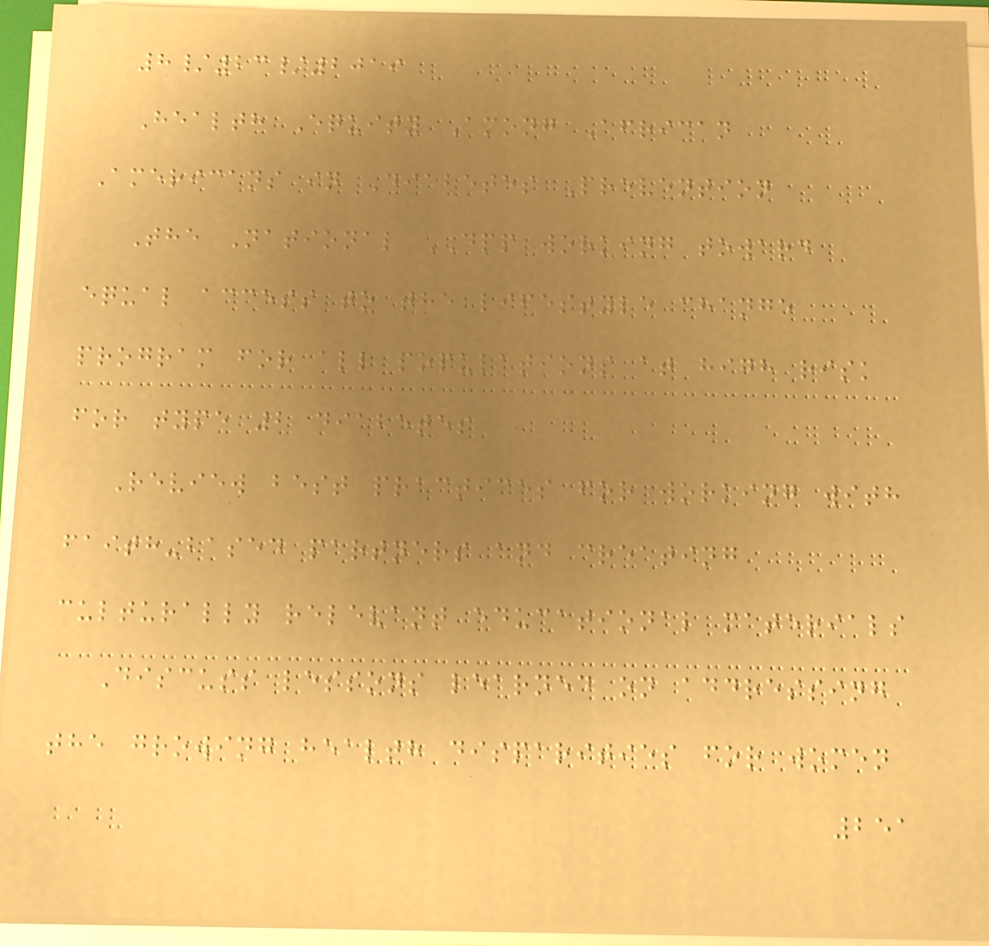8/23/2019
Health Equity Among African
Americans in Diabetes Prevention
The National DPP working toward
equal access to the lifestyle change
program for all populations at high risk
for type 2 diabetes
Review best practices for working with
faith-based partners and creating
culturally relevant educational materials
Discuss lessons learned on addressing
the growing health disparities for women
251
